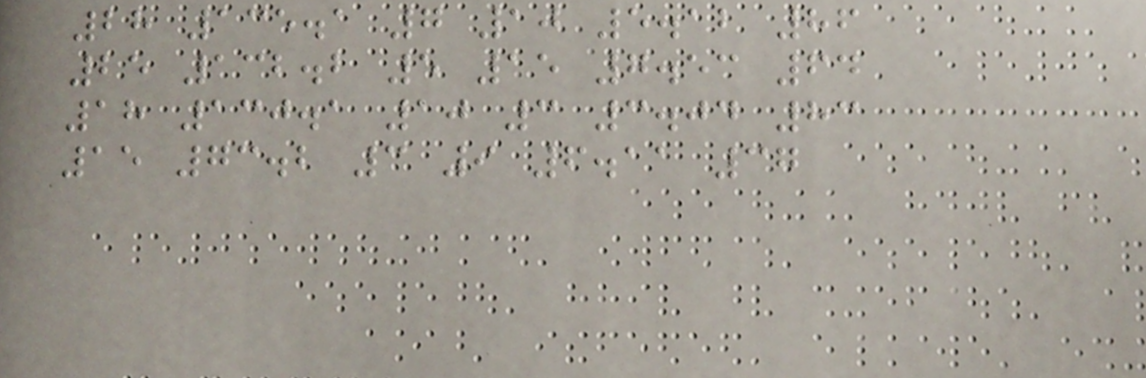28 135.1 7 10 5.12 86
25 132.2 5 15 7.53 64
18 130.1 10 3 3.04 83
15 73.2 3 9 6.11 37
